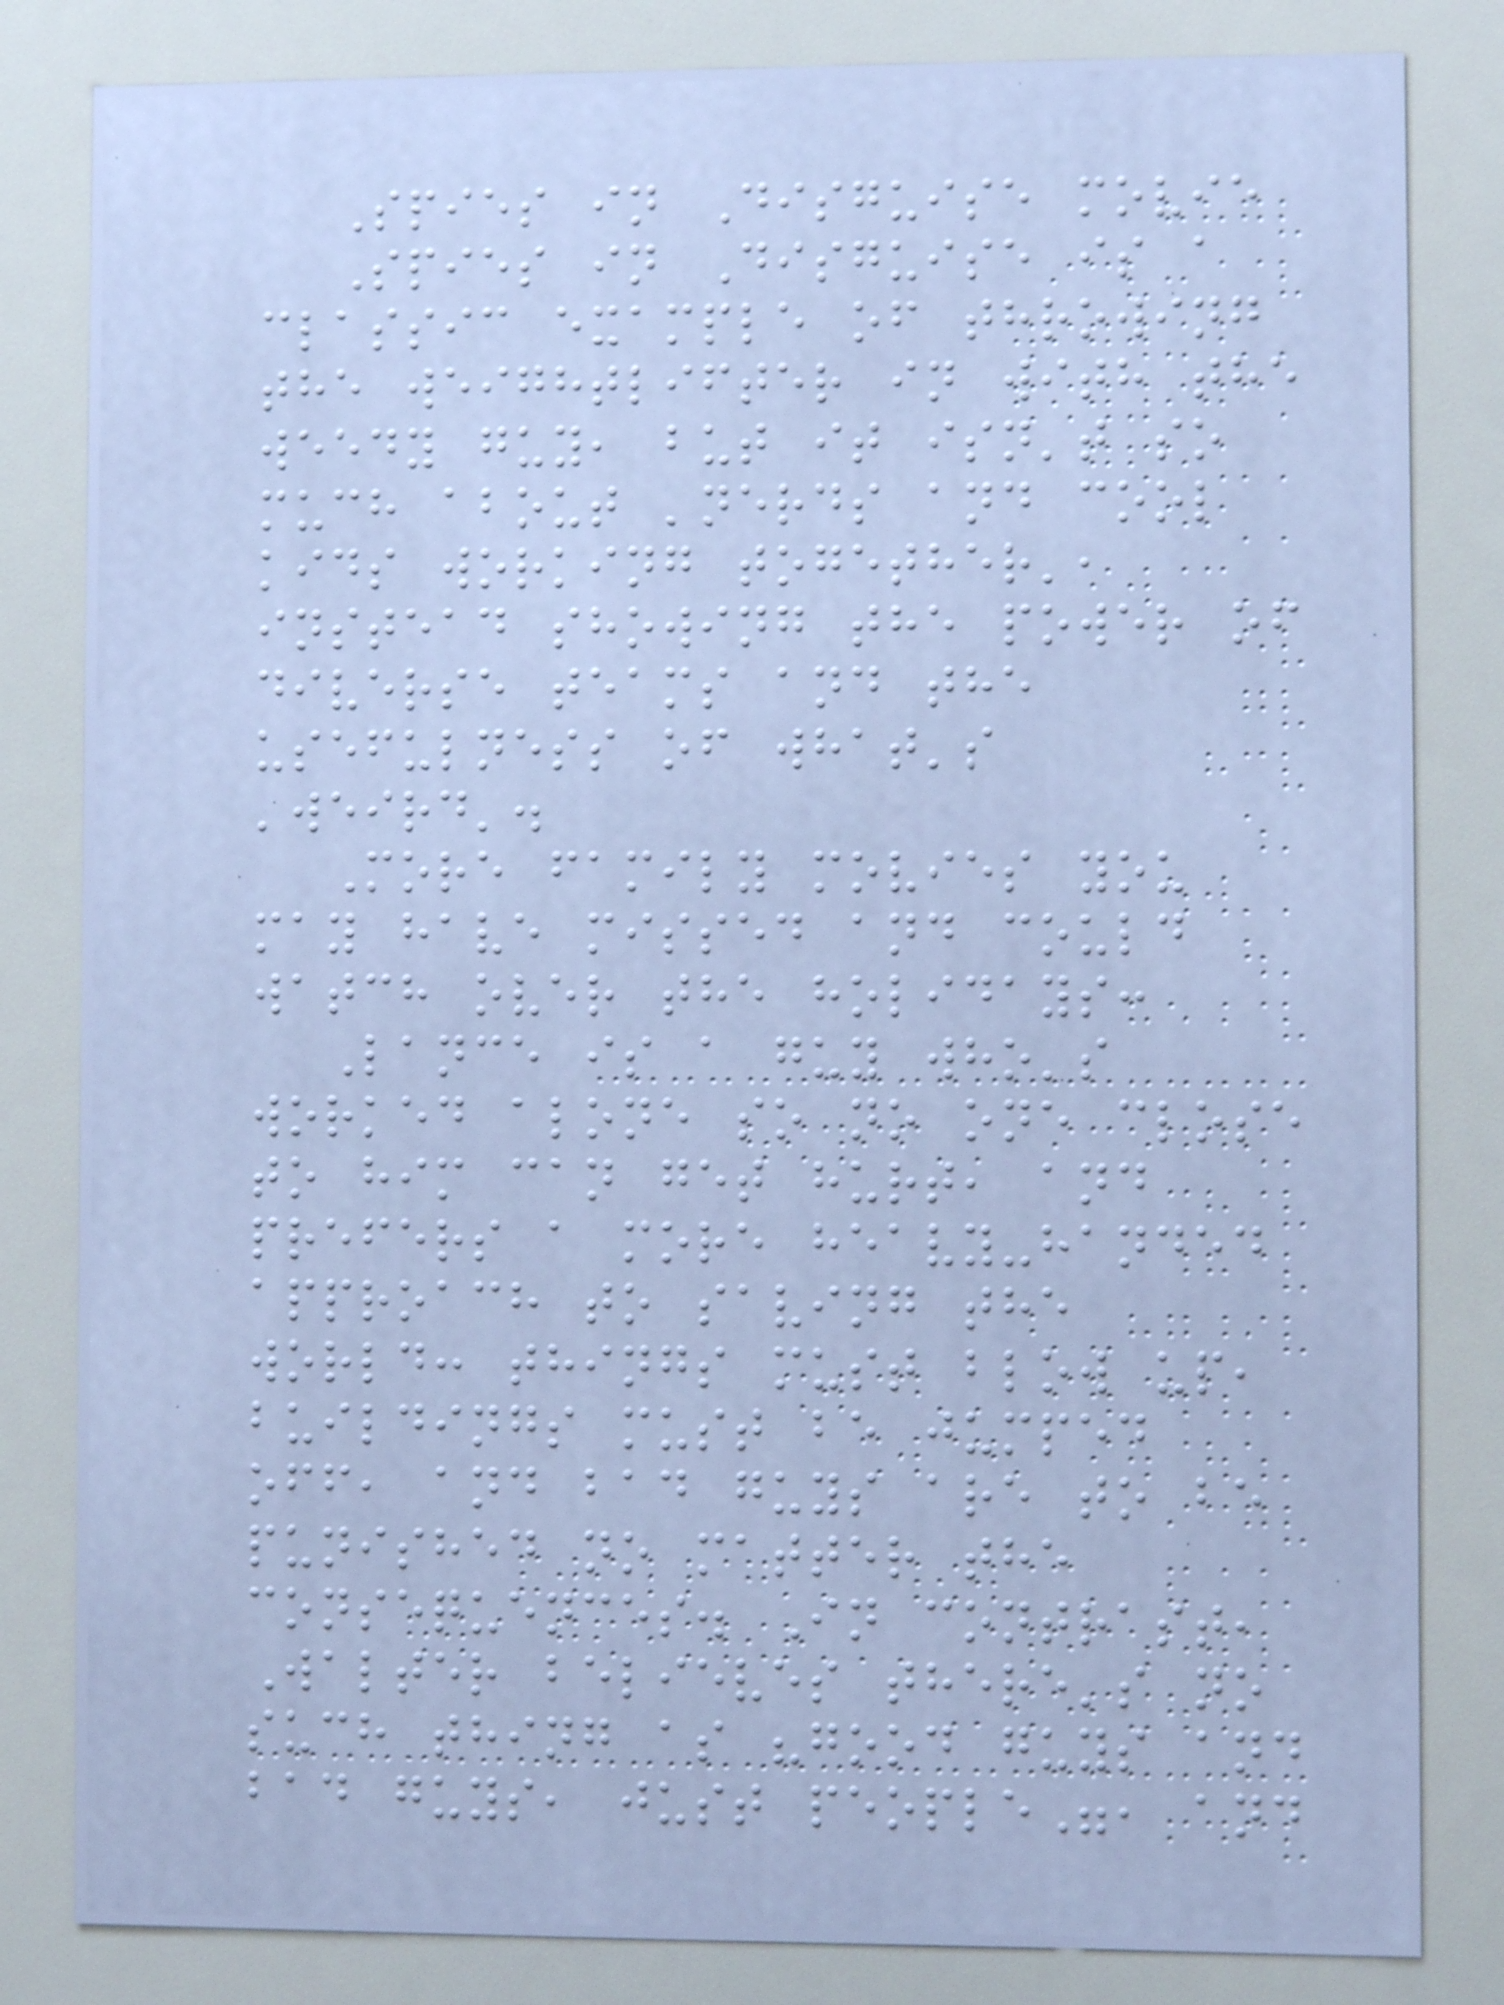Spies in Disguise movie
Spies in Disguise is a
classic example of throwing
the weightlifter in with the
weedy guy, but it isn't so
much about 'nerds and cool
kids working together',
instead showing the power of
diverse teams and the
usefulness of what's
'weird'.
More family movies you
may have missed and could
watch over the holidays:
Lance is a guy who's
worked alone so no one close
to him can get hurt, and
prefers a more heavy-handed
approach to saving the
world: things must blow up,
buildings must be jumped
off, and bad guys are to be
punished no matter the
consequences. In contrast,
Walter believes there's no
such thing as "good guys and
bad guys, just people", and
